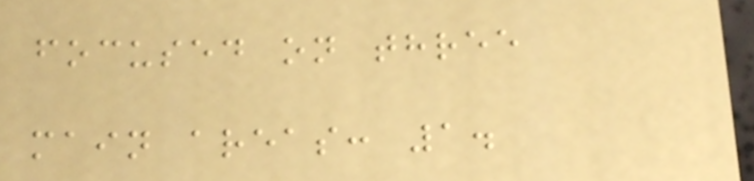focused on three
main areas: 1.
